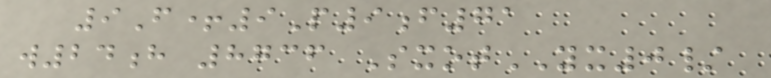9F+9P9f71
w24h 8736 SxotYX0/
